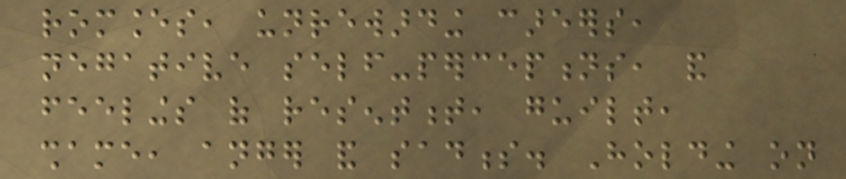romances, unrewarding careers,
negative self-perceptions, and
feelings of resentment, guilt,
shame, anger and sadness. Holding on
